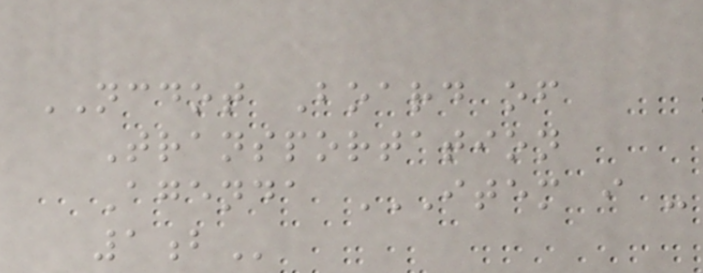NCDOT Board of
Transportation
Agenda ITEM I -
1B
